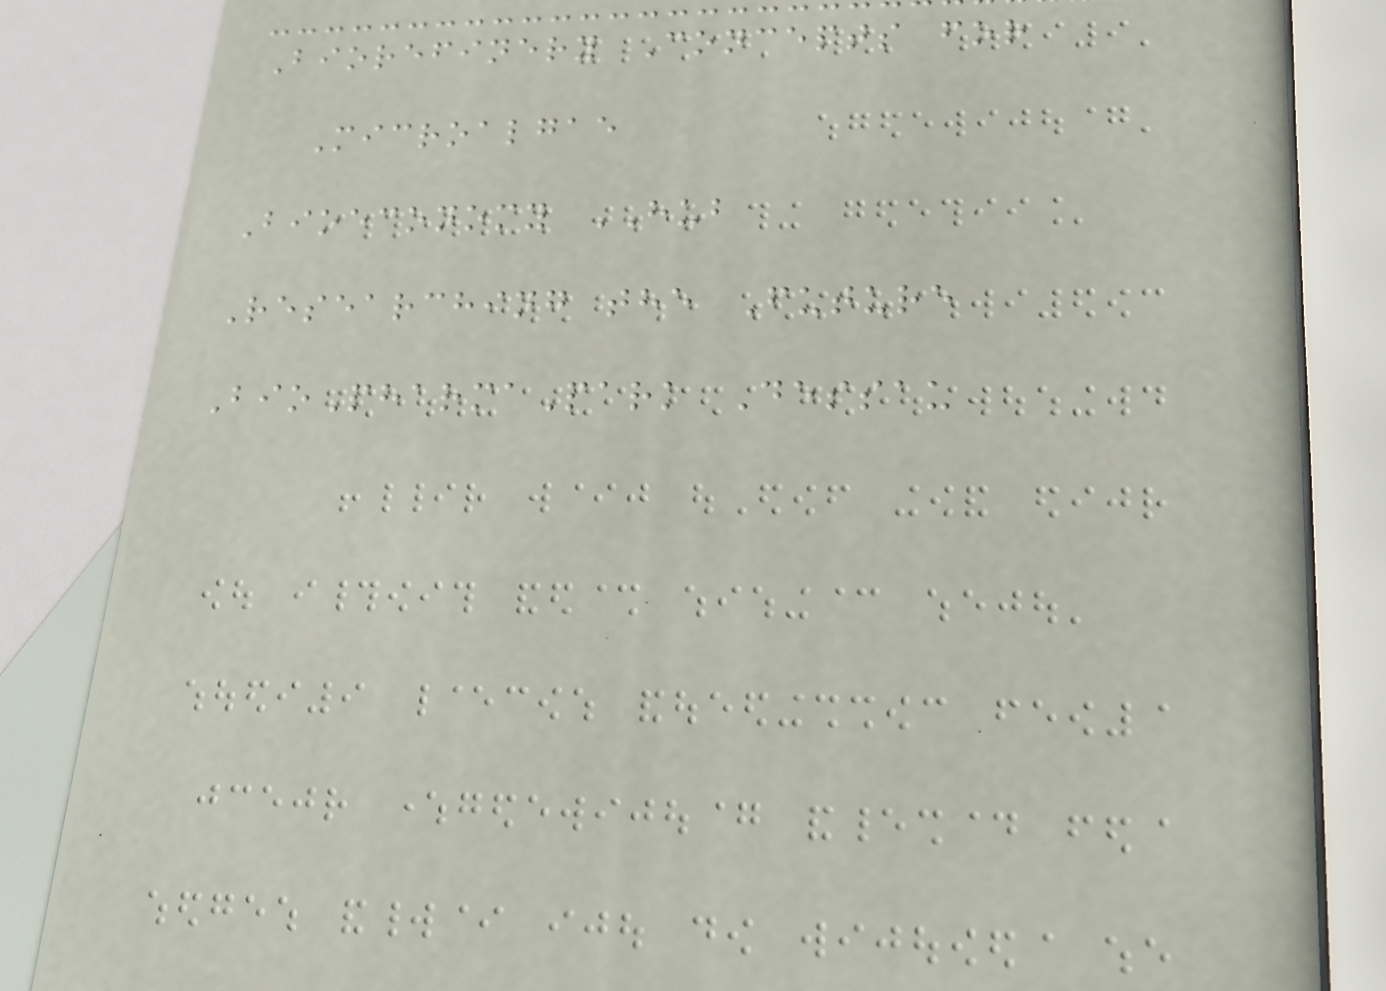Biorefinery Concepts for
Microalgae
Bioeconomy HUB
Researching the Future
BioPharmaPark Dessau
